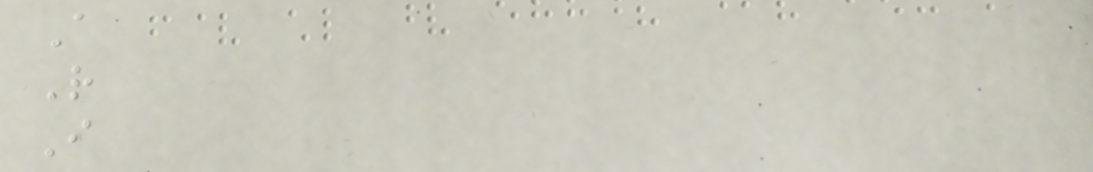A
R
I
